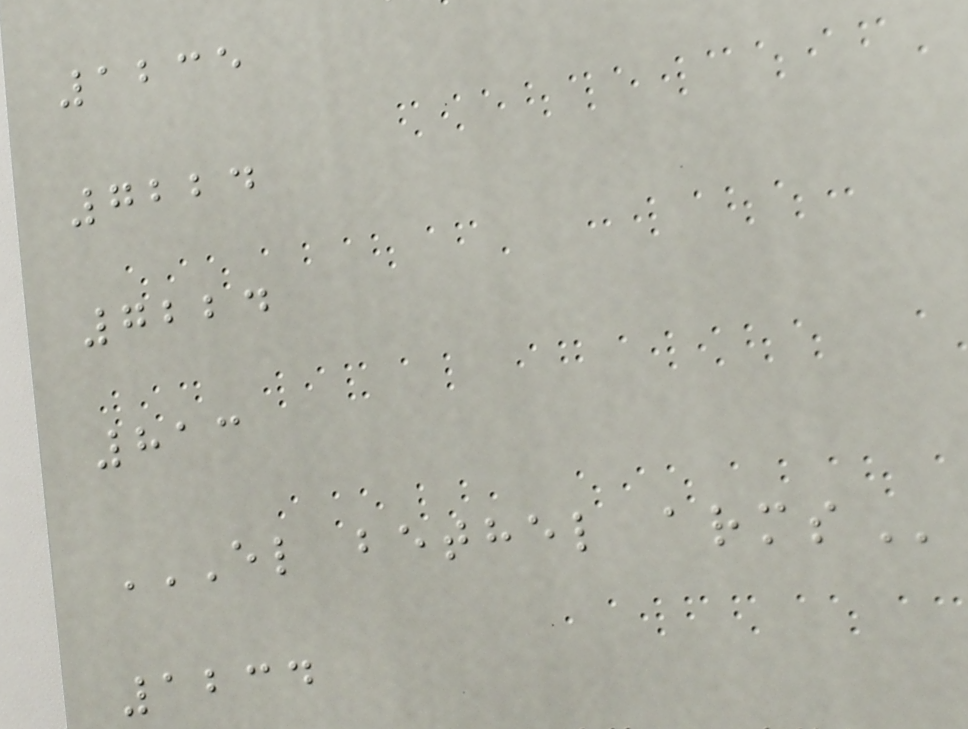1235
7224
7224
813
EL BETHEL ARMS
1234
